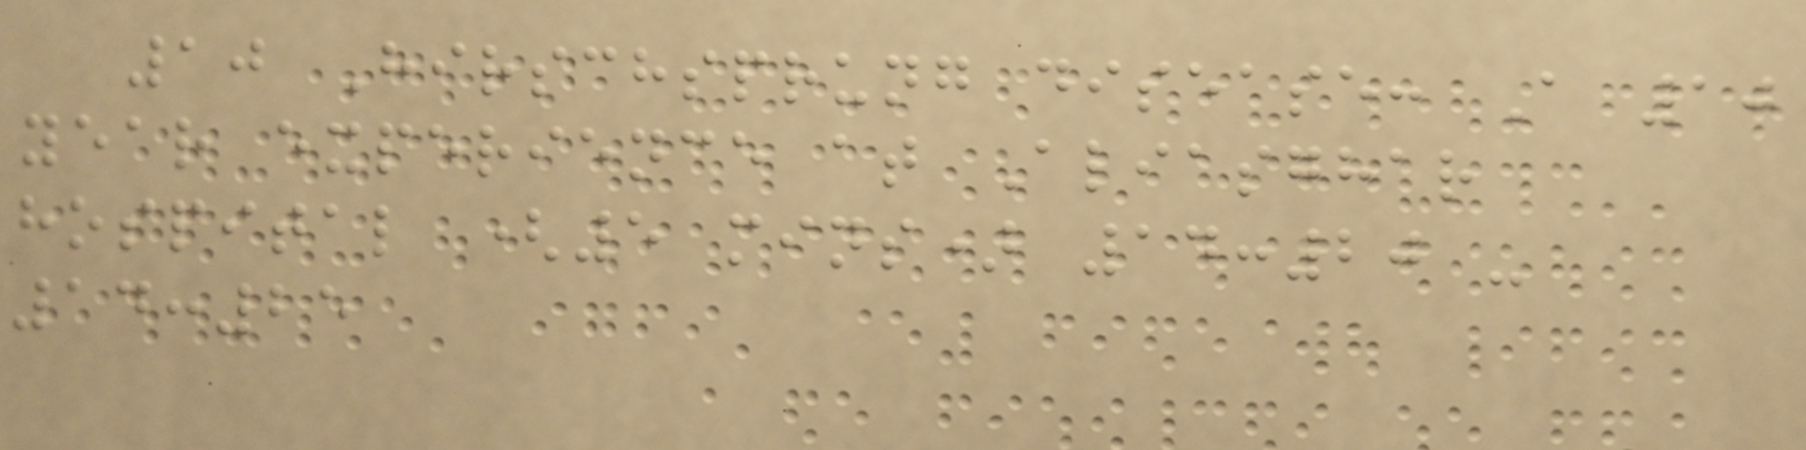10 Hirschsprung disease: A 10
year experience at Aliasghar
hospital (5 mins) 14:20 -
14:25
